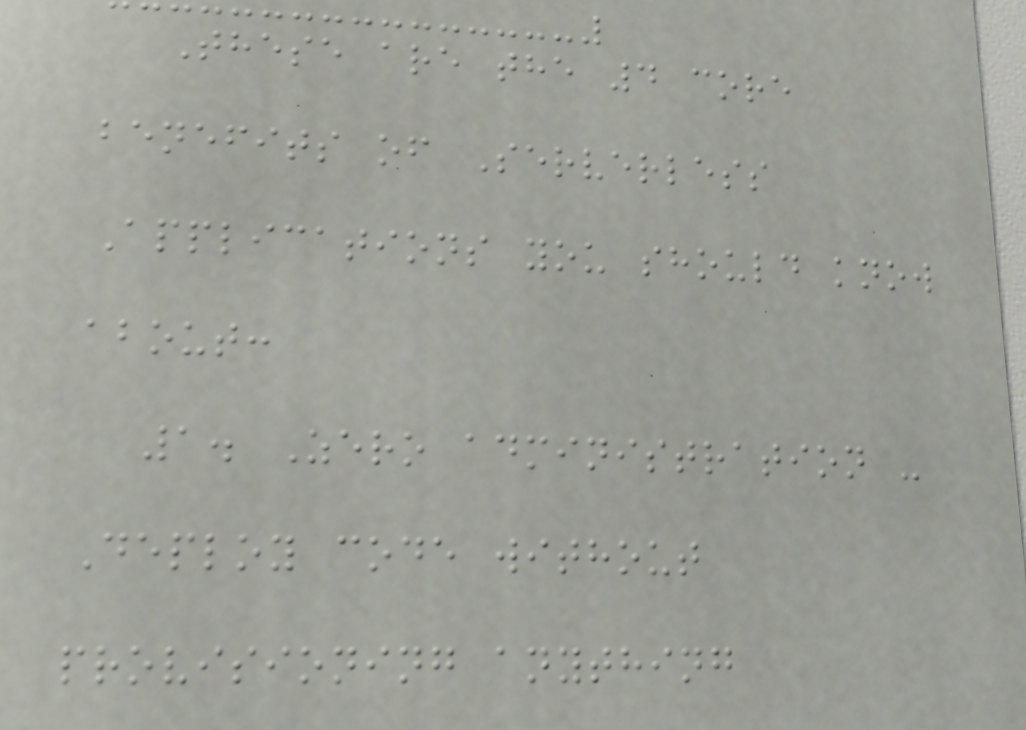These are the 4 core
benefits of Serverless
Applications you should know
about:
1. Zero administration -
Deploy code without
provisioning anything
